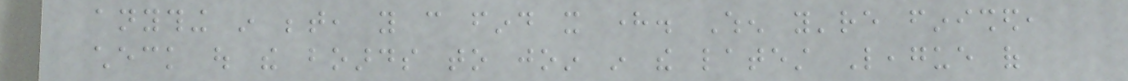anything in between, you can find it here. When you're finished,
check out the boards to join in the latest League of
